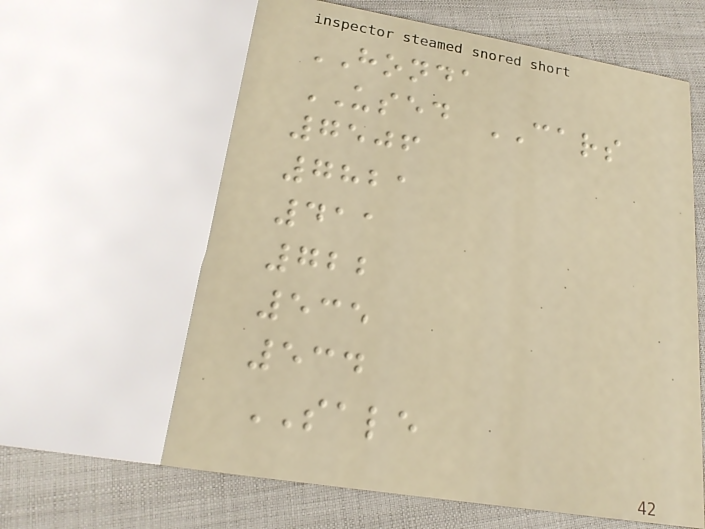HONDA
USED CARS
7506
7821
411
722
535
534
SALE
